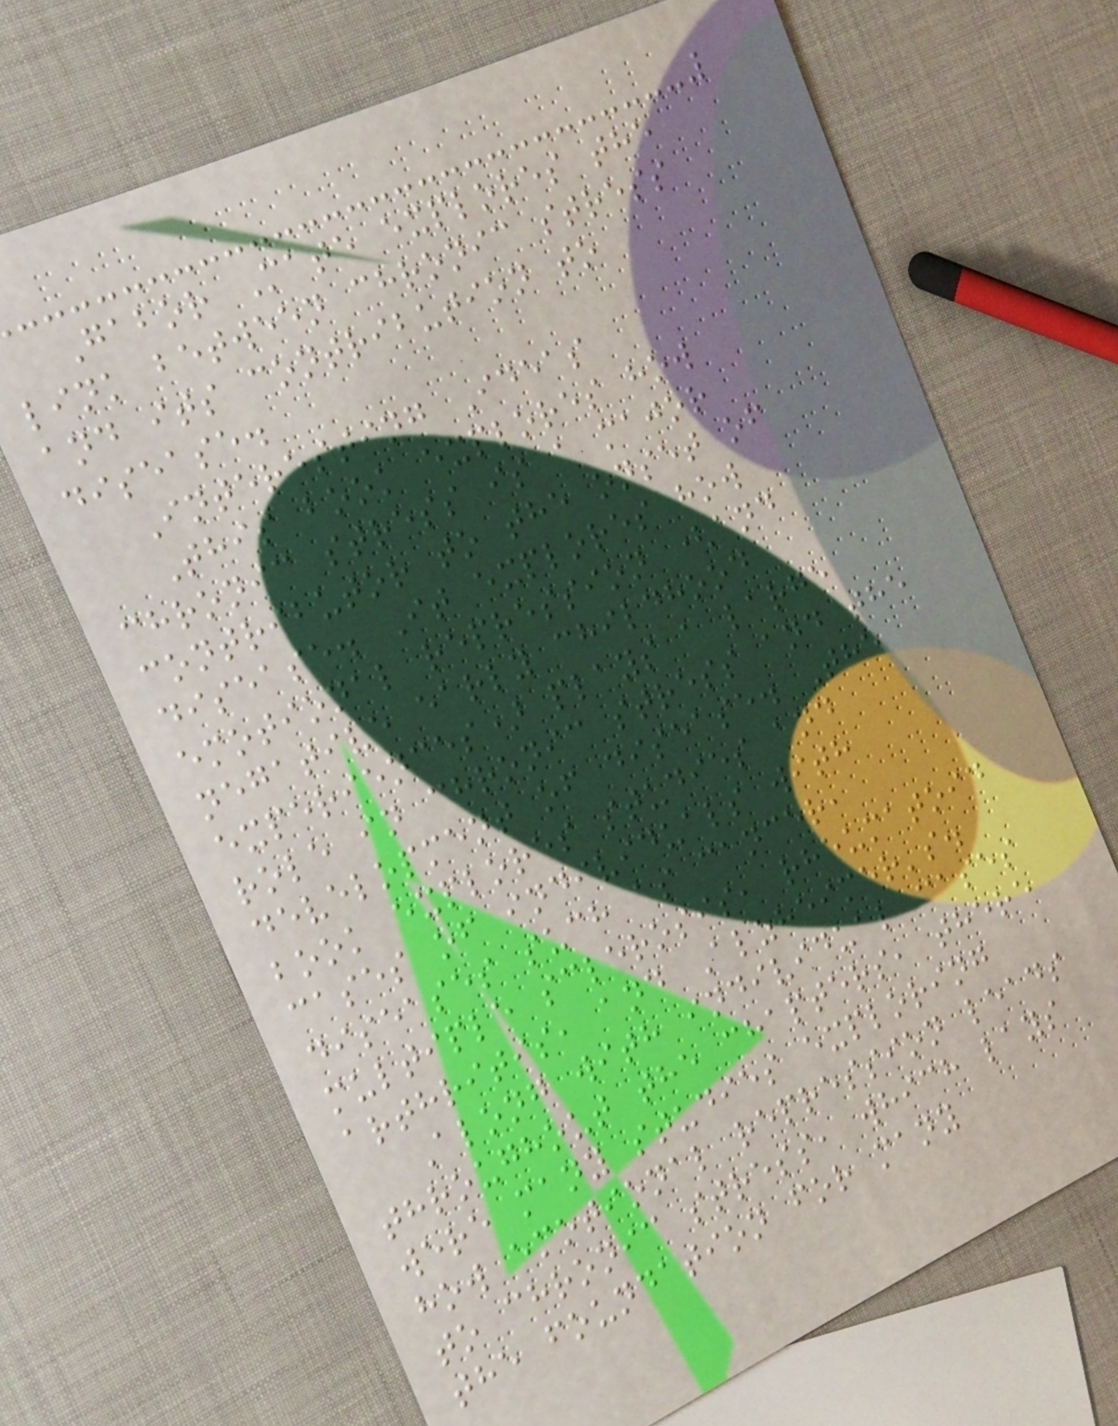Gabor Mate explores the
link between chronic stress
and its contribution to
disease.
Interesting Ideas
This book explores how
chronic stress is a major
contributor to the onset of
disease. It explores how
emotional repression (and
negative early childhood
experiences) plays a large
role in chronic stress and the
development of disease. The
book explores studies and
cases of individuals with
diseases such as cancer,
multiple sclerosis, rheumatoid
arthritis, and Alzheimer's.
Along with individual cases
throughout the chapters, there
were many studies exploring
how emotional repression leads
to chronic stress, which lays
the foundation for many
